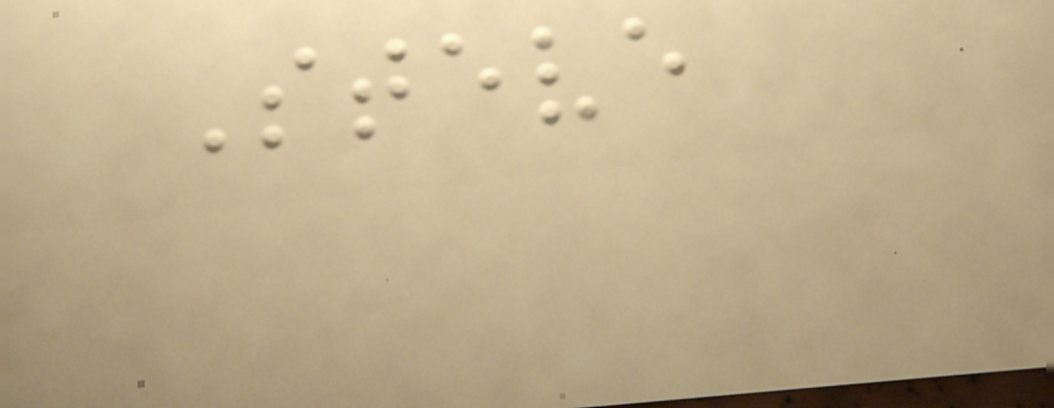Steve
